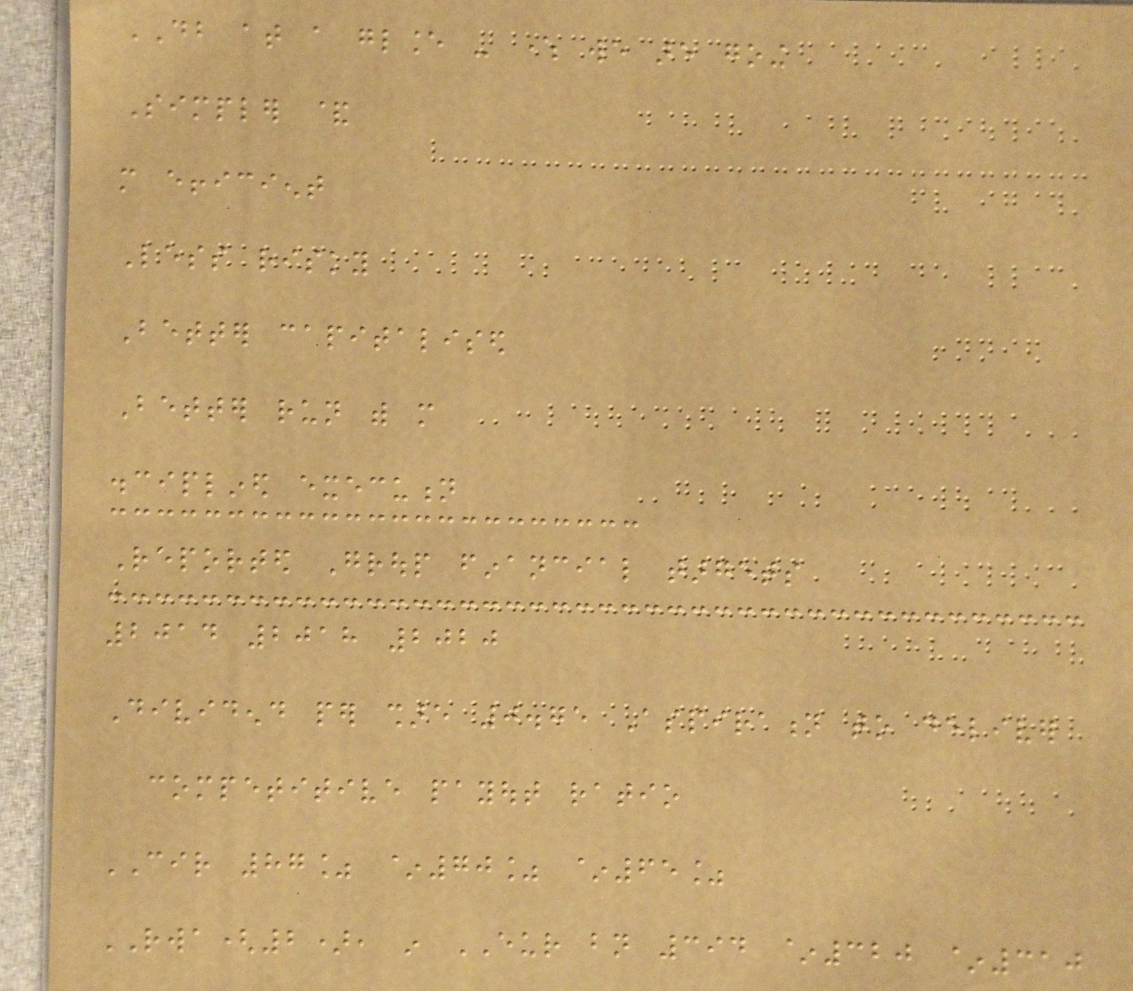DB at a glance - where we are going
Simpler &
more efficient
Less risky
Better capitalised
Better run with more
disciplined execution
Reported Group financial targets
2014 2018 2020
Dividend per share 0.75 Aspiration to deliver
competitive payout ratio
CIR 87% ~70% ~65%
RWA(2), in EUR bn 394 ~320 ~310
